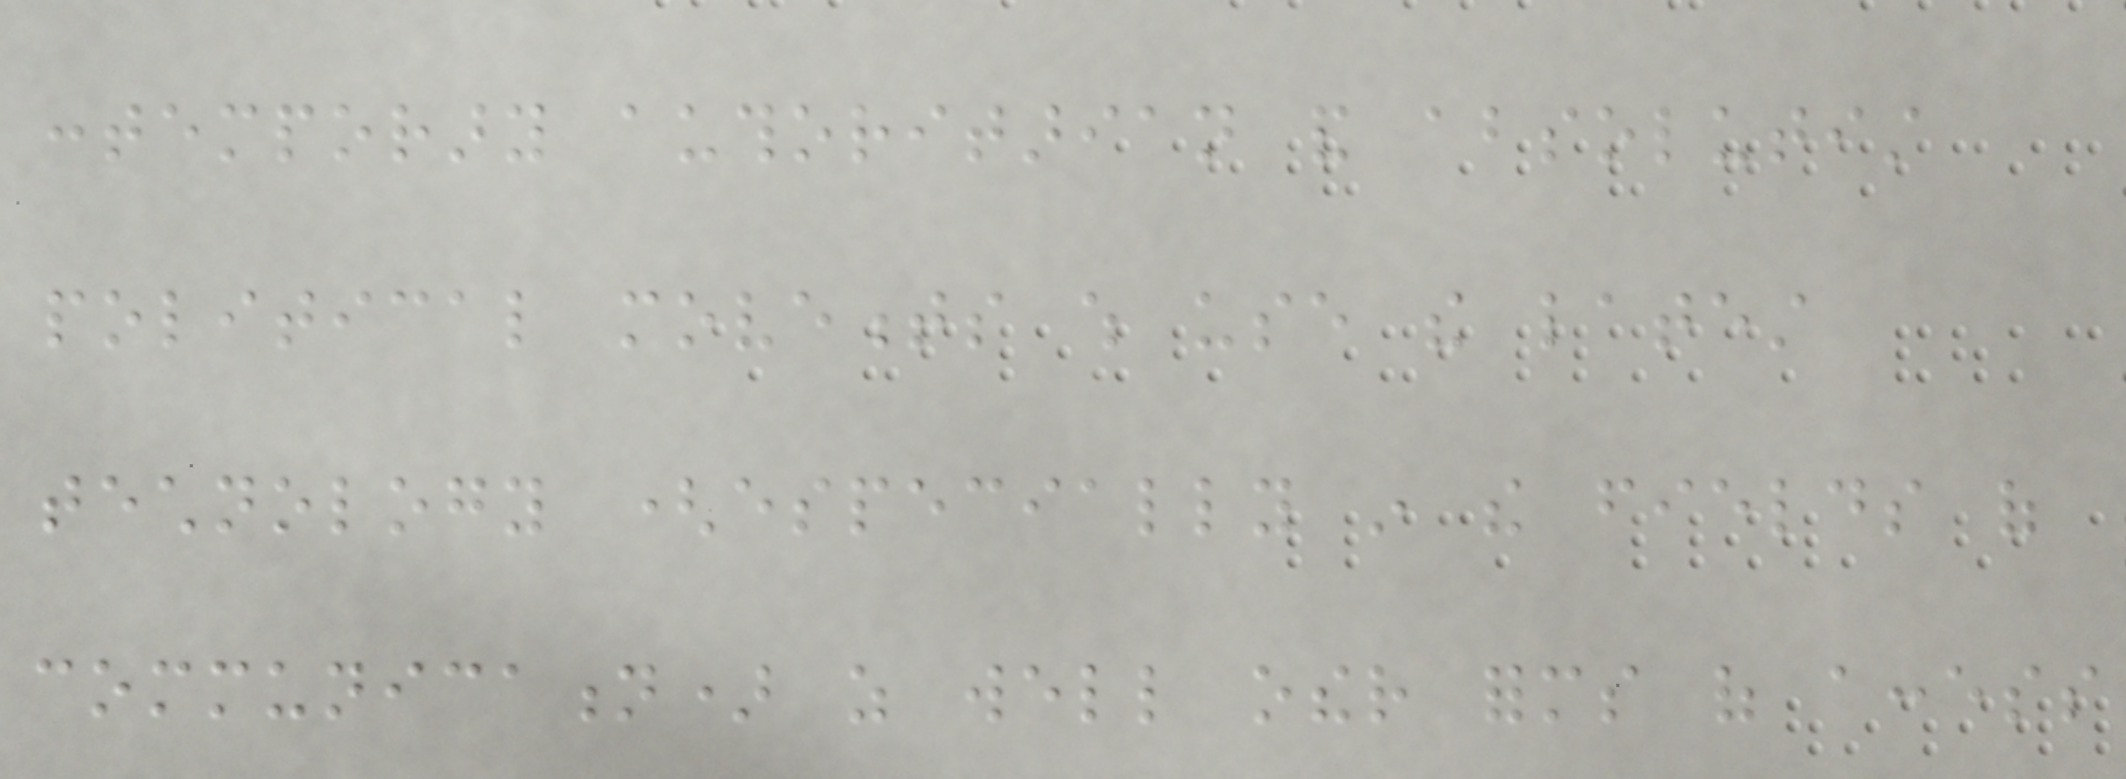contemporary authoritarian and absolutist
political movements which use the latest
technology (especially in the fields of
communication) as well other forms of access
